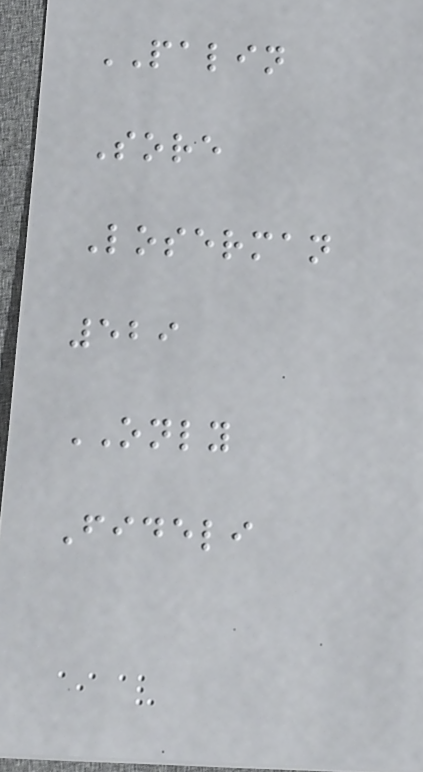PALIN
Sore
Loserman
529
ONLY
Fideli
